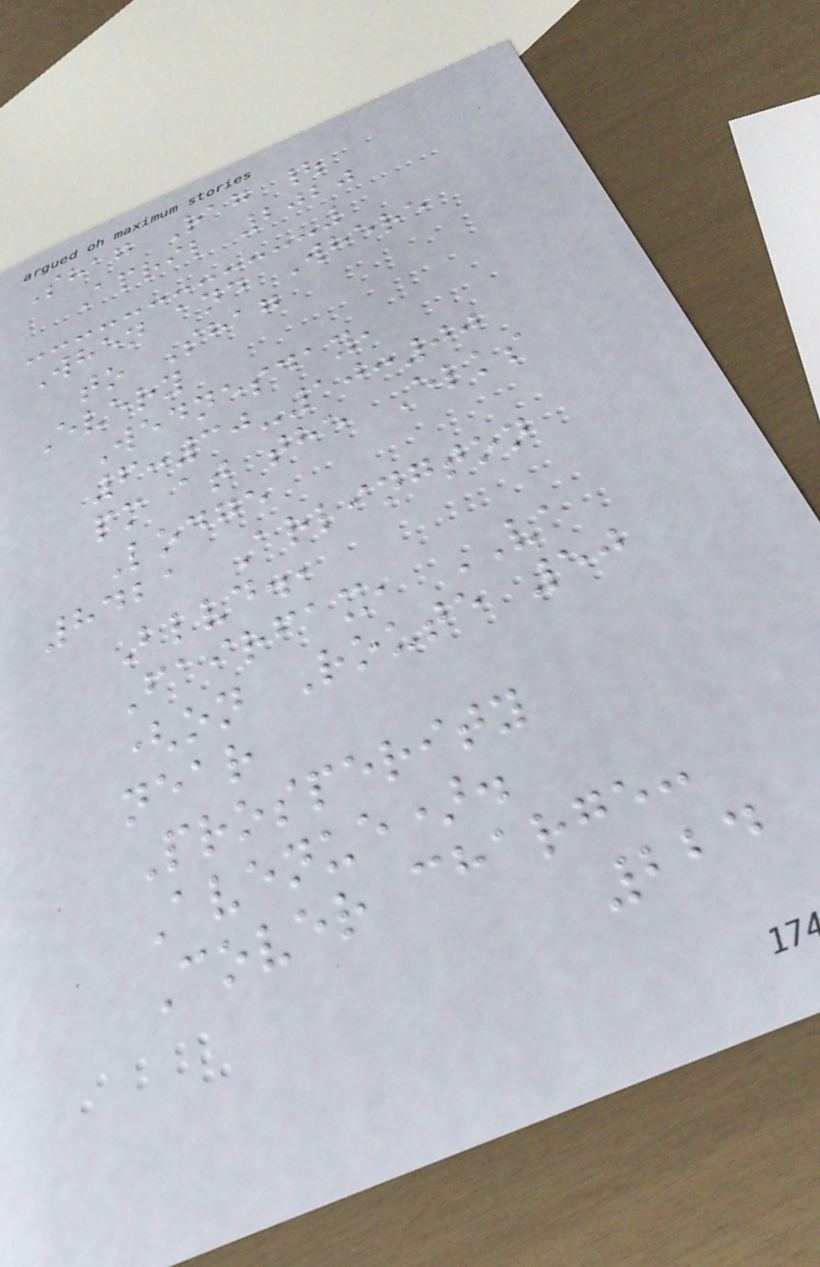Shag Rag |
April 2020
When and Where
to Shag
Every
Wednesday,
6:30-10:00
pm at the Elks
Lodge
8421 Arlington
Blvd.,
Fairfax, VA
(on Route 50
near
Prosperity
Avenue).
Cover charge:
224
